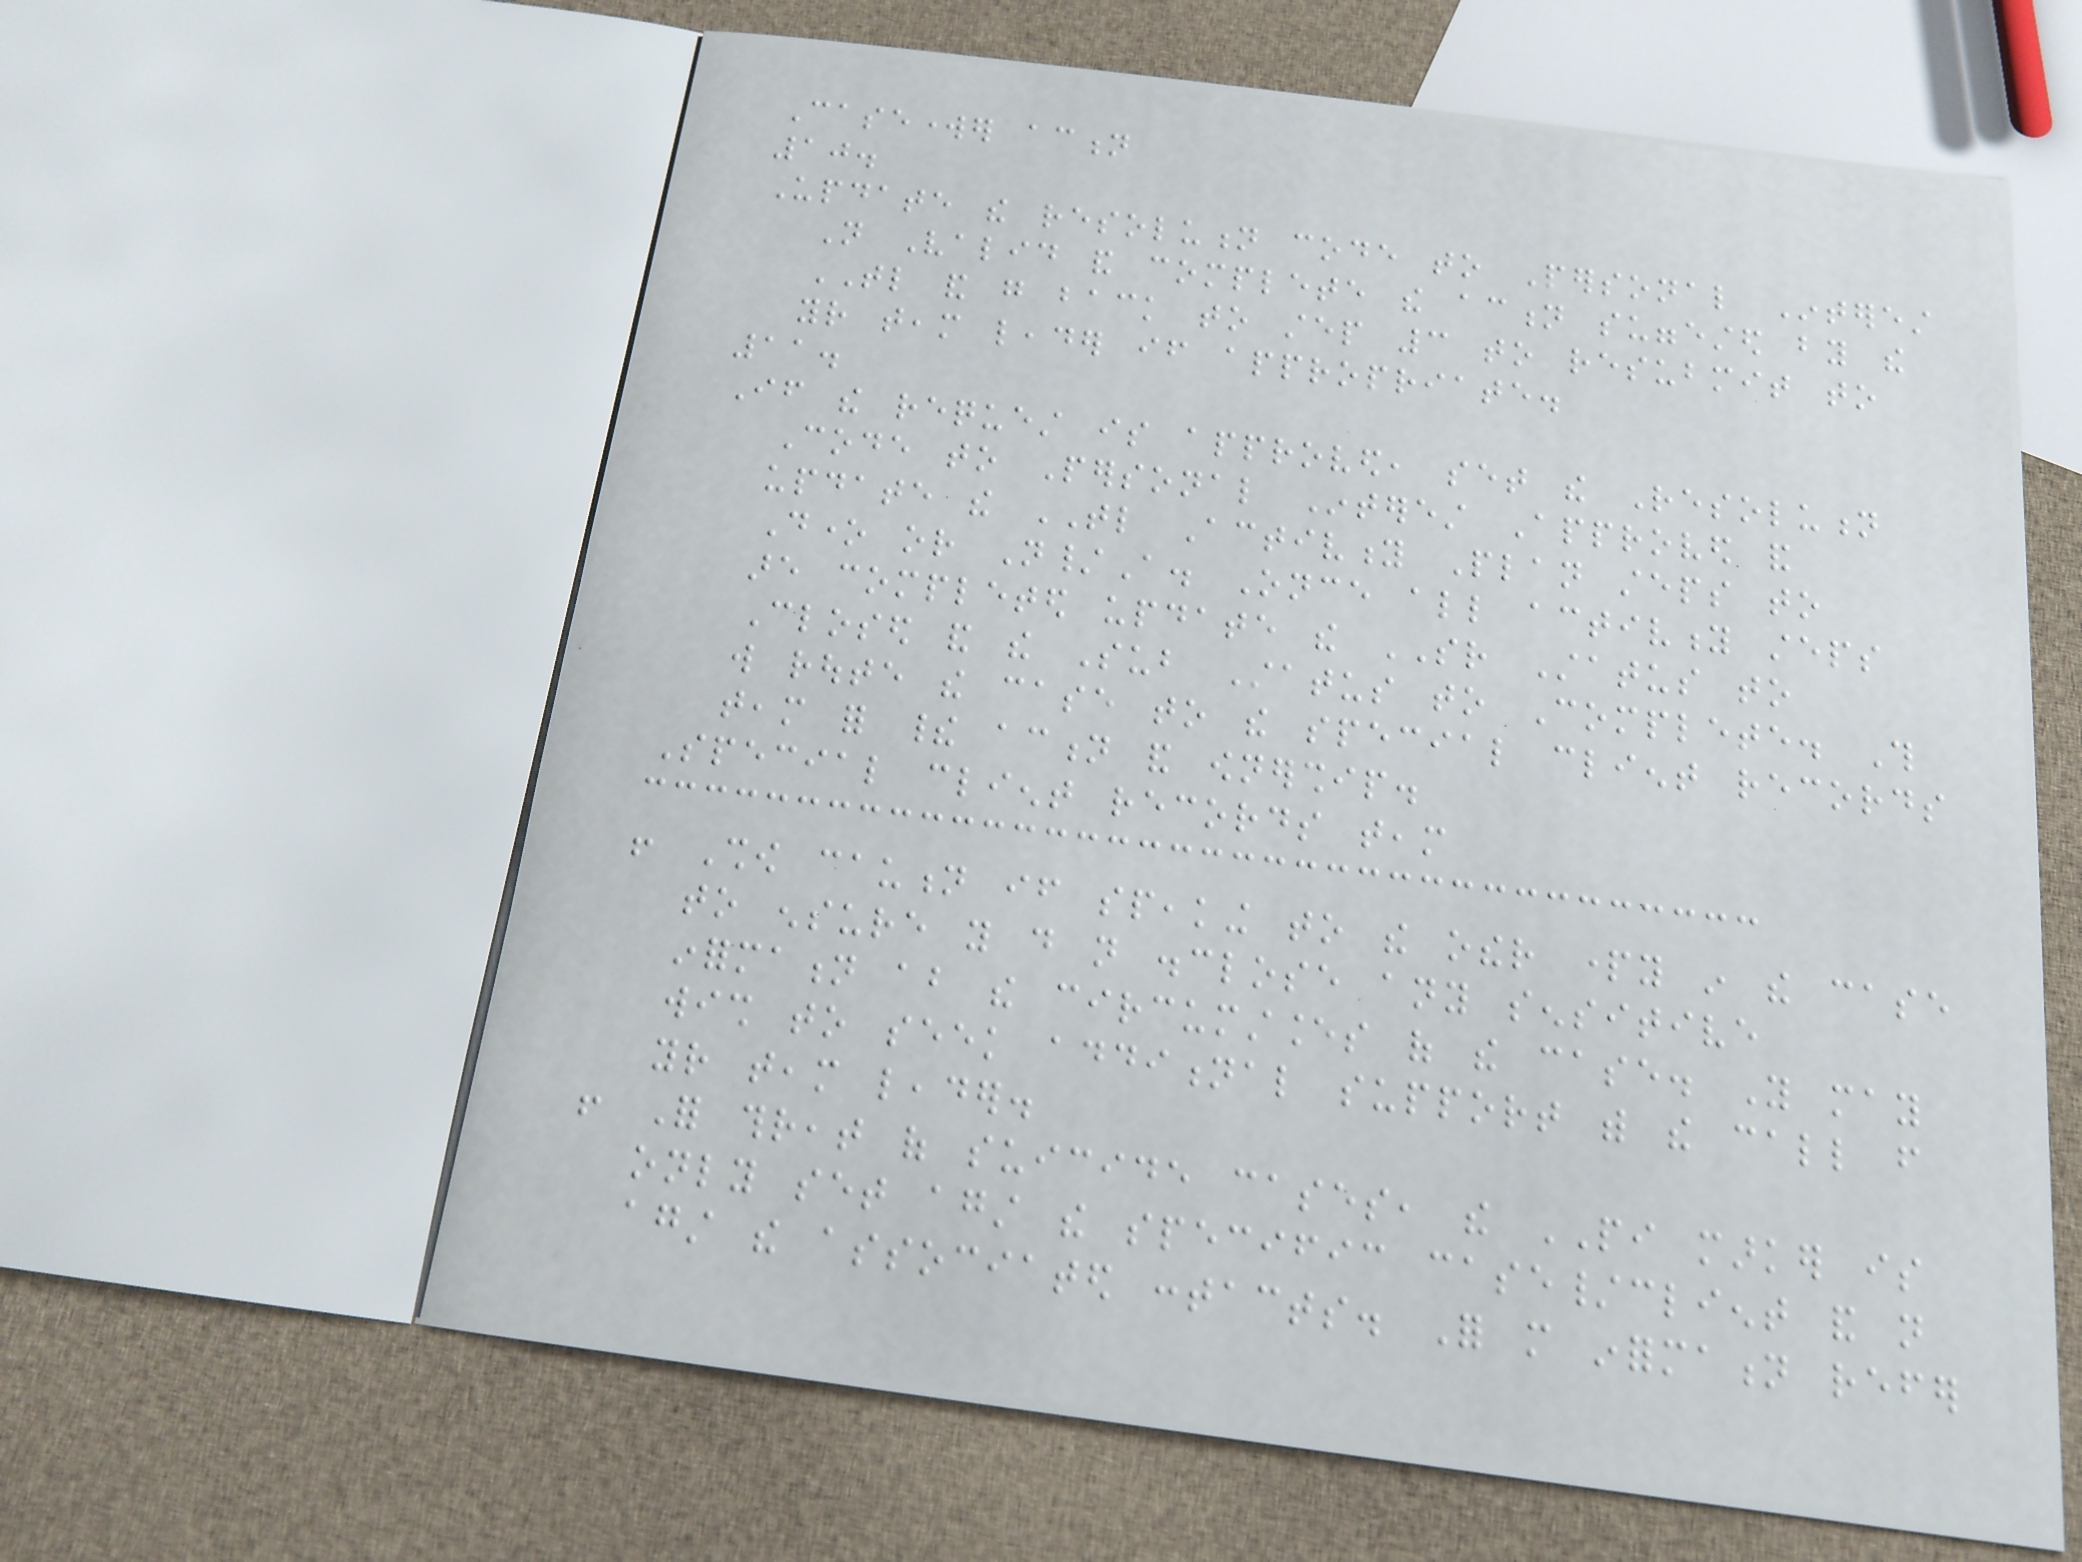Caseworker action
10.
Update the resolution code to Personal Interest
Not Valid and complete the action suggested by the
TL and go back to step 3 to resubmit to
your team leader if appropriate.
11.
If the request is approved, set the Resolution
Code to Personal Interest Approved and
update the TL Activity Plan steps to
Done or N/A. Once all activity steps
are completed update the SR Status to
Closed and the Sub Status to Complete. This
will route the case to the special client records
team for their action and ownership.
Special client records team
! Show caution if speaking to the other party in the case
to ensure you do not disclose any sensitive
information about the circumstances of the case. You may
wish to seek additional support with the call from
your team leader.
! For threat of suicide cases, the PI marker is
only set against the specific case/client and not
against the associated contacts. For more information refer
